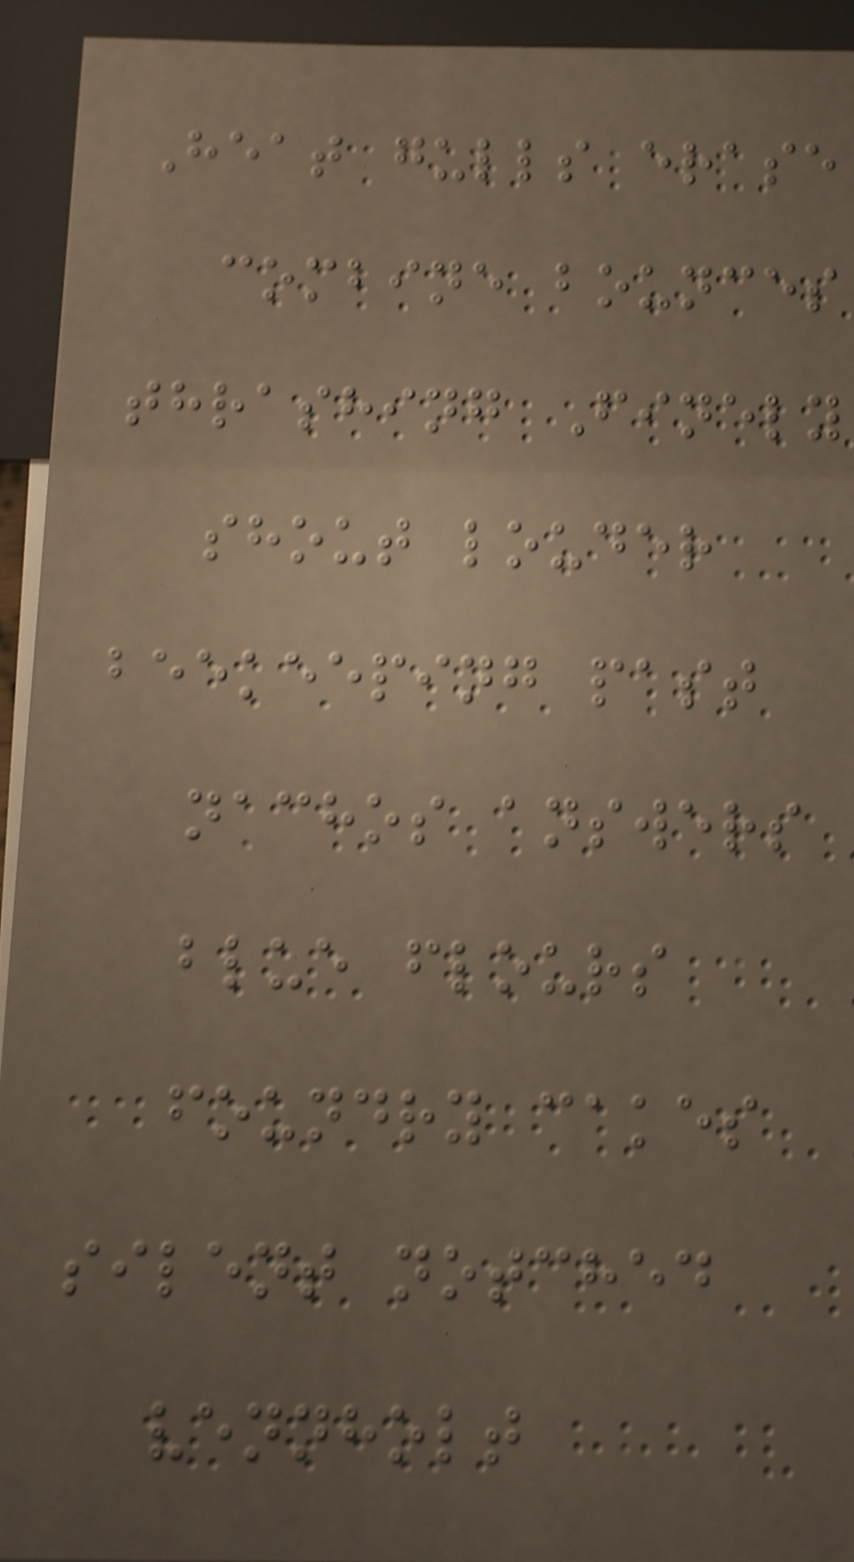Heat gulls erase
combine bounces
thrashing Finely
shout louder
beekeeping past
nachos answers
blue flours
foundry cakes
silent notched
vennholt
